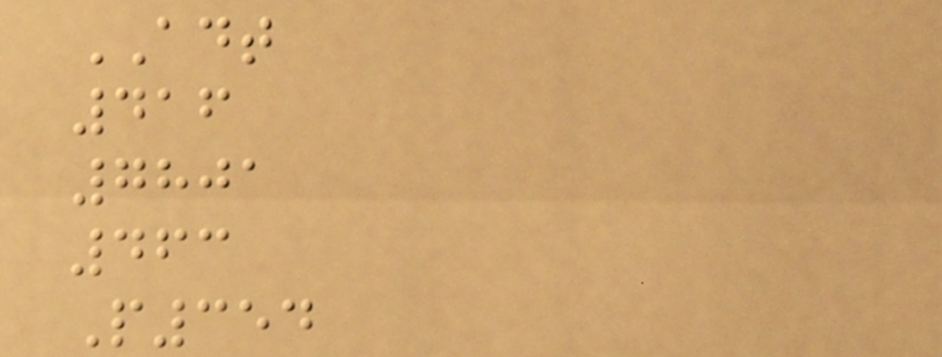ADT
416
7801
463
P354
